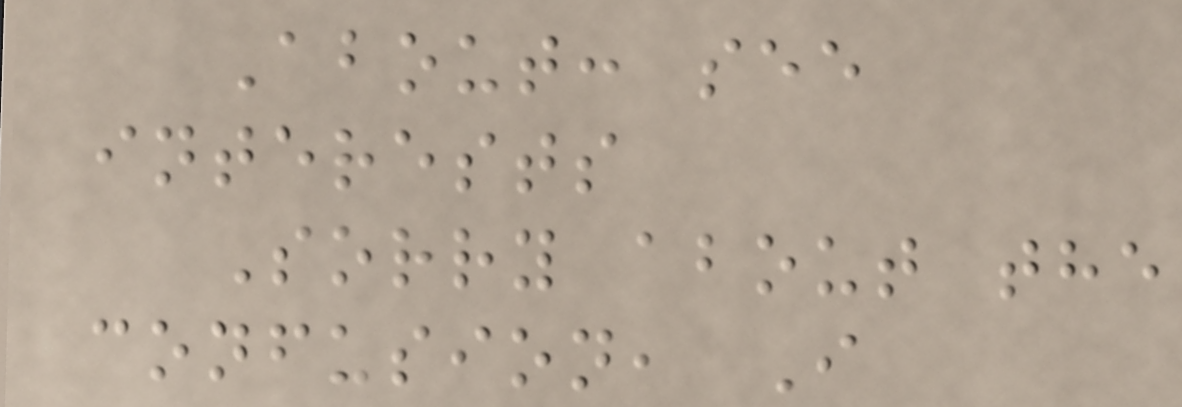About: see
interests
Sorry about the
confusion, I
